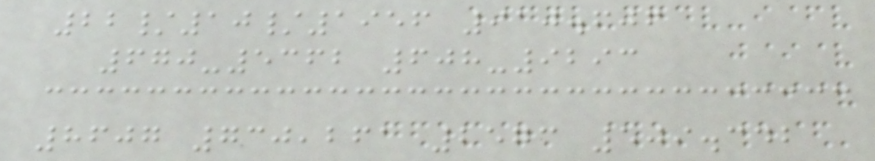22/10/1956 910.606
670-5362 608-9293
8607 730,261 2573 509.342
